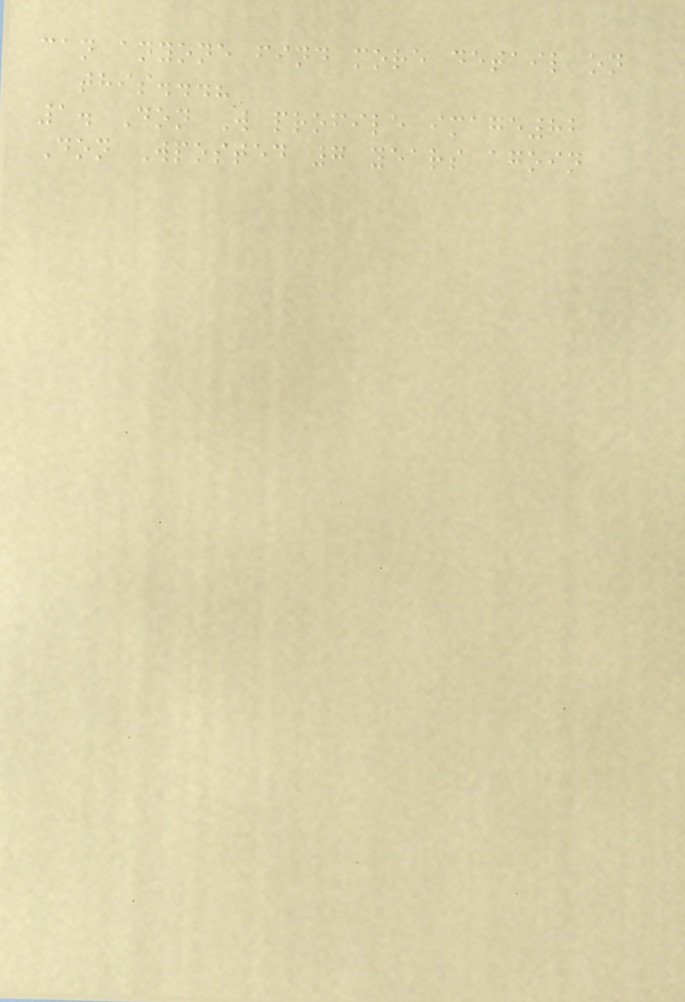can anyone find more detail on
this...?
1. Don W profile image82
Don Wposted 7 years agoin
